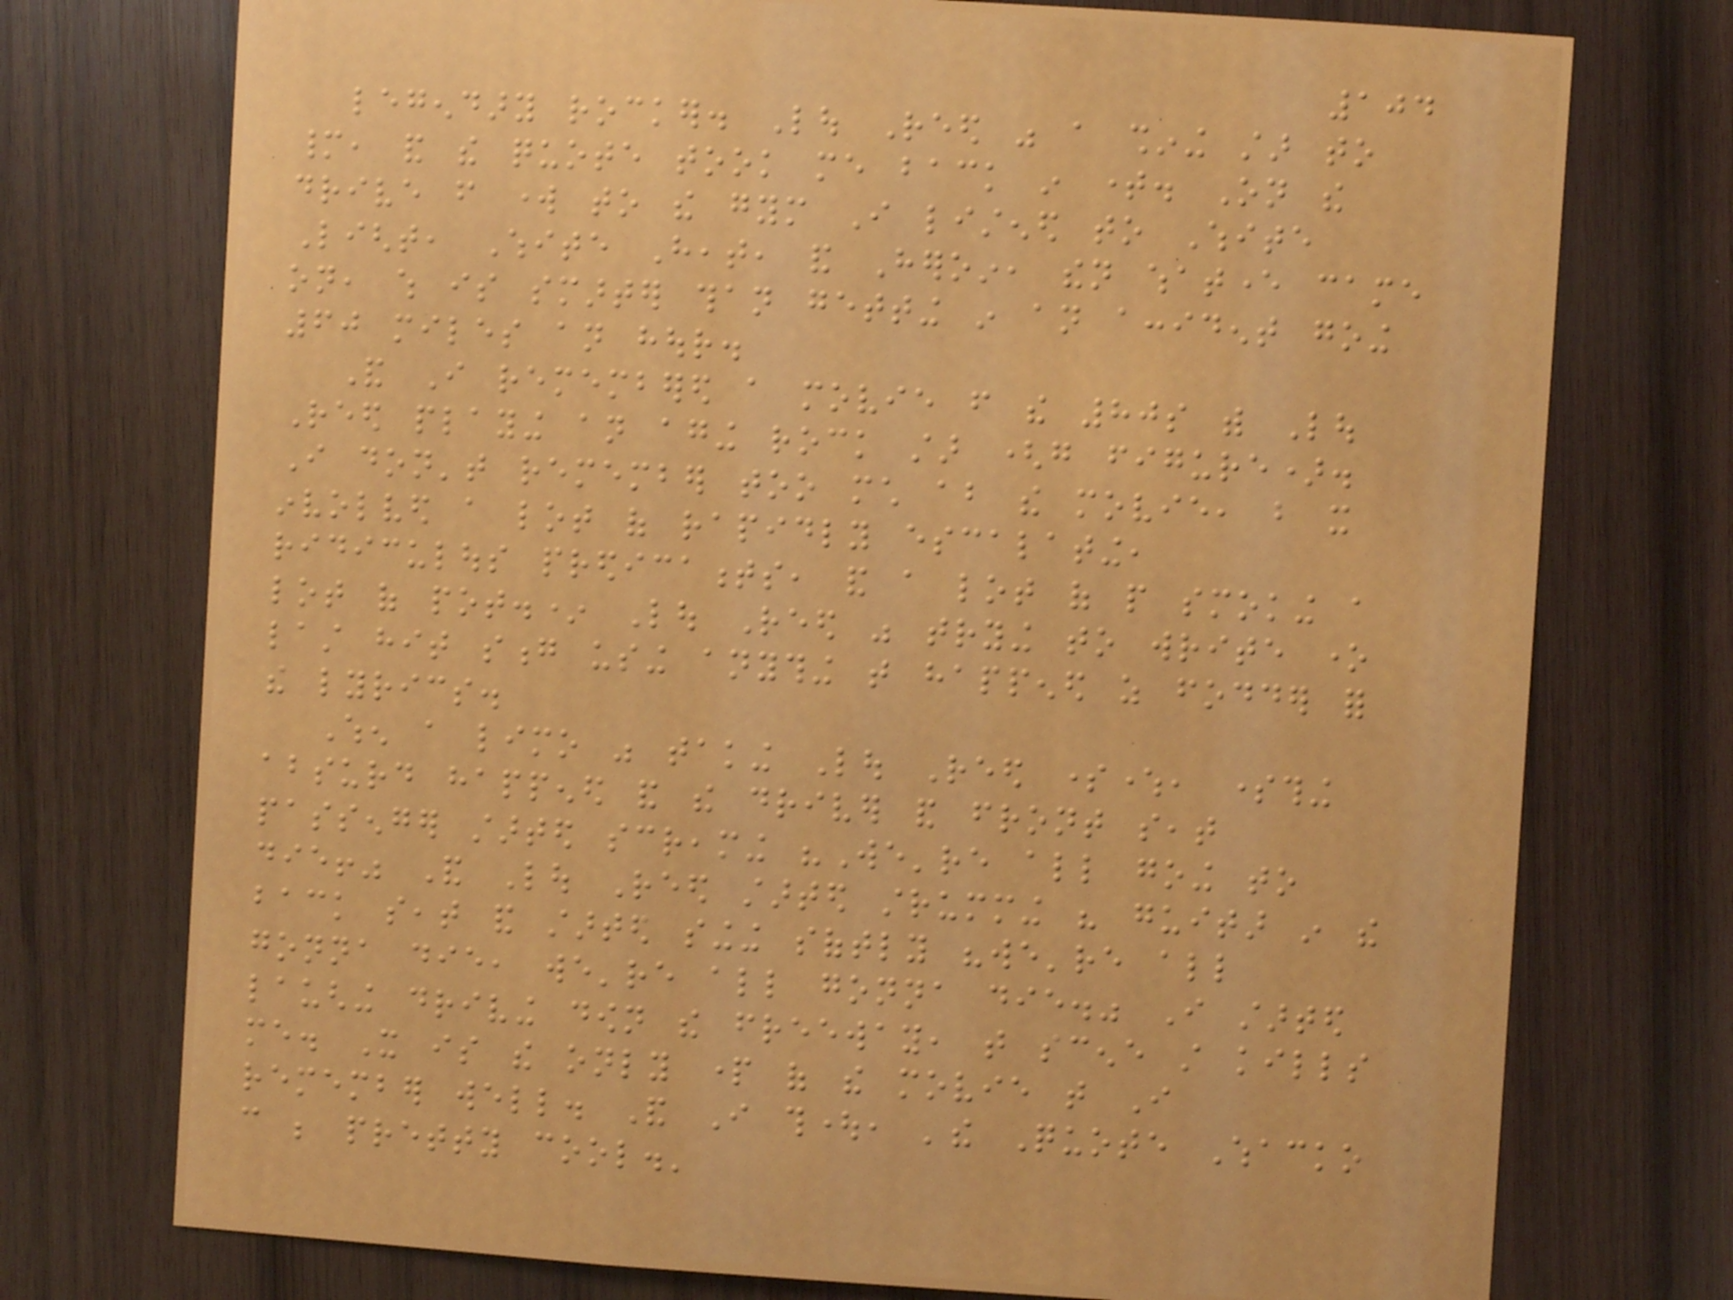104
legendary rocker. Lou Reed was a shining star to
many, and the quote took me back in time. On the
drive from work to the gym I listened to White
Light, White Heat, and Heroin, then whatever came
on, which is smarter than getting in an accident going
60 miles an hour.
And I remembered a movie from the 80s with Lou
Reed playing an aging rock star (go figure).
I don't remember too much about the movie, but it
involved a lot of rapidly escalating,
ridiculous predicaments, and a lot of people smoking a
lot of pot.* Lou Reed was trying to write one
last hit song using anything that happened as fodder for
the lyrics.
When a limo was taking Lou Reed somewhere, something
absurd happened and the driver and front seat
passenger started screaming "We're all going to
die!" And Lou Reed started strumming his guitar in the
back seat and started singing softly "we're all
gonna die, we're all gonna die." I started
laughing driving down the freeway, that scene still kills
me. It is the only part of the movie that I
remember well. And I thought, 'the Quote Whacko
can be pretty cool.'
